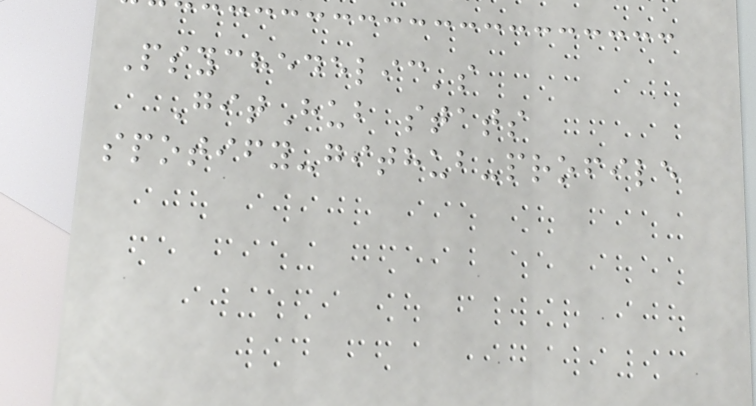Psychedelic's
GitHub stats
spotify-github-profile
